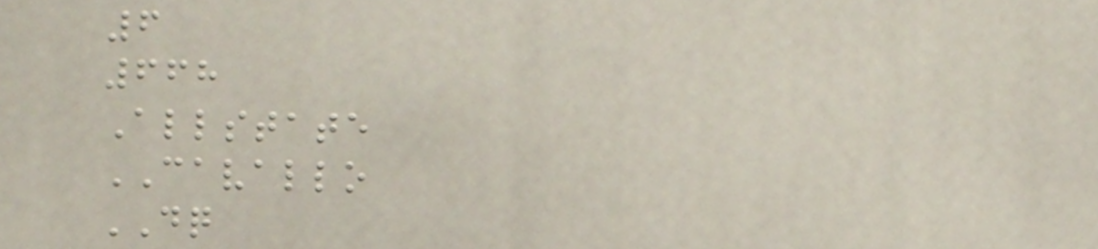6
668
Allstate
CAVALLO
DQ
